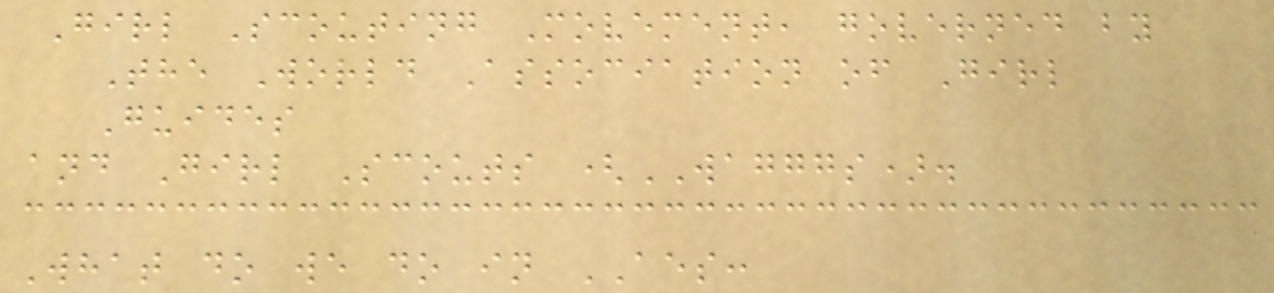Girl Scouting Movement, governed by
The World Association of Girl
Guides
and Girl Scouts (WAGGGS).
What do we do in AES:
